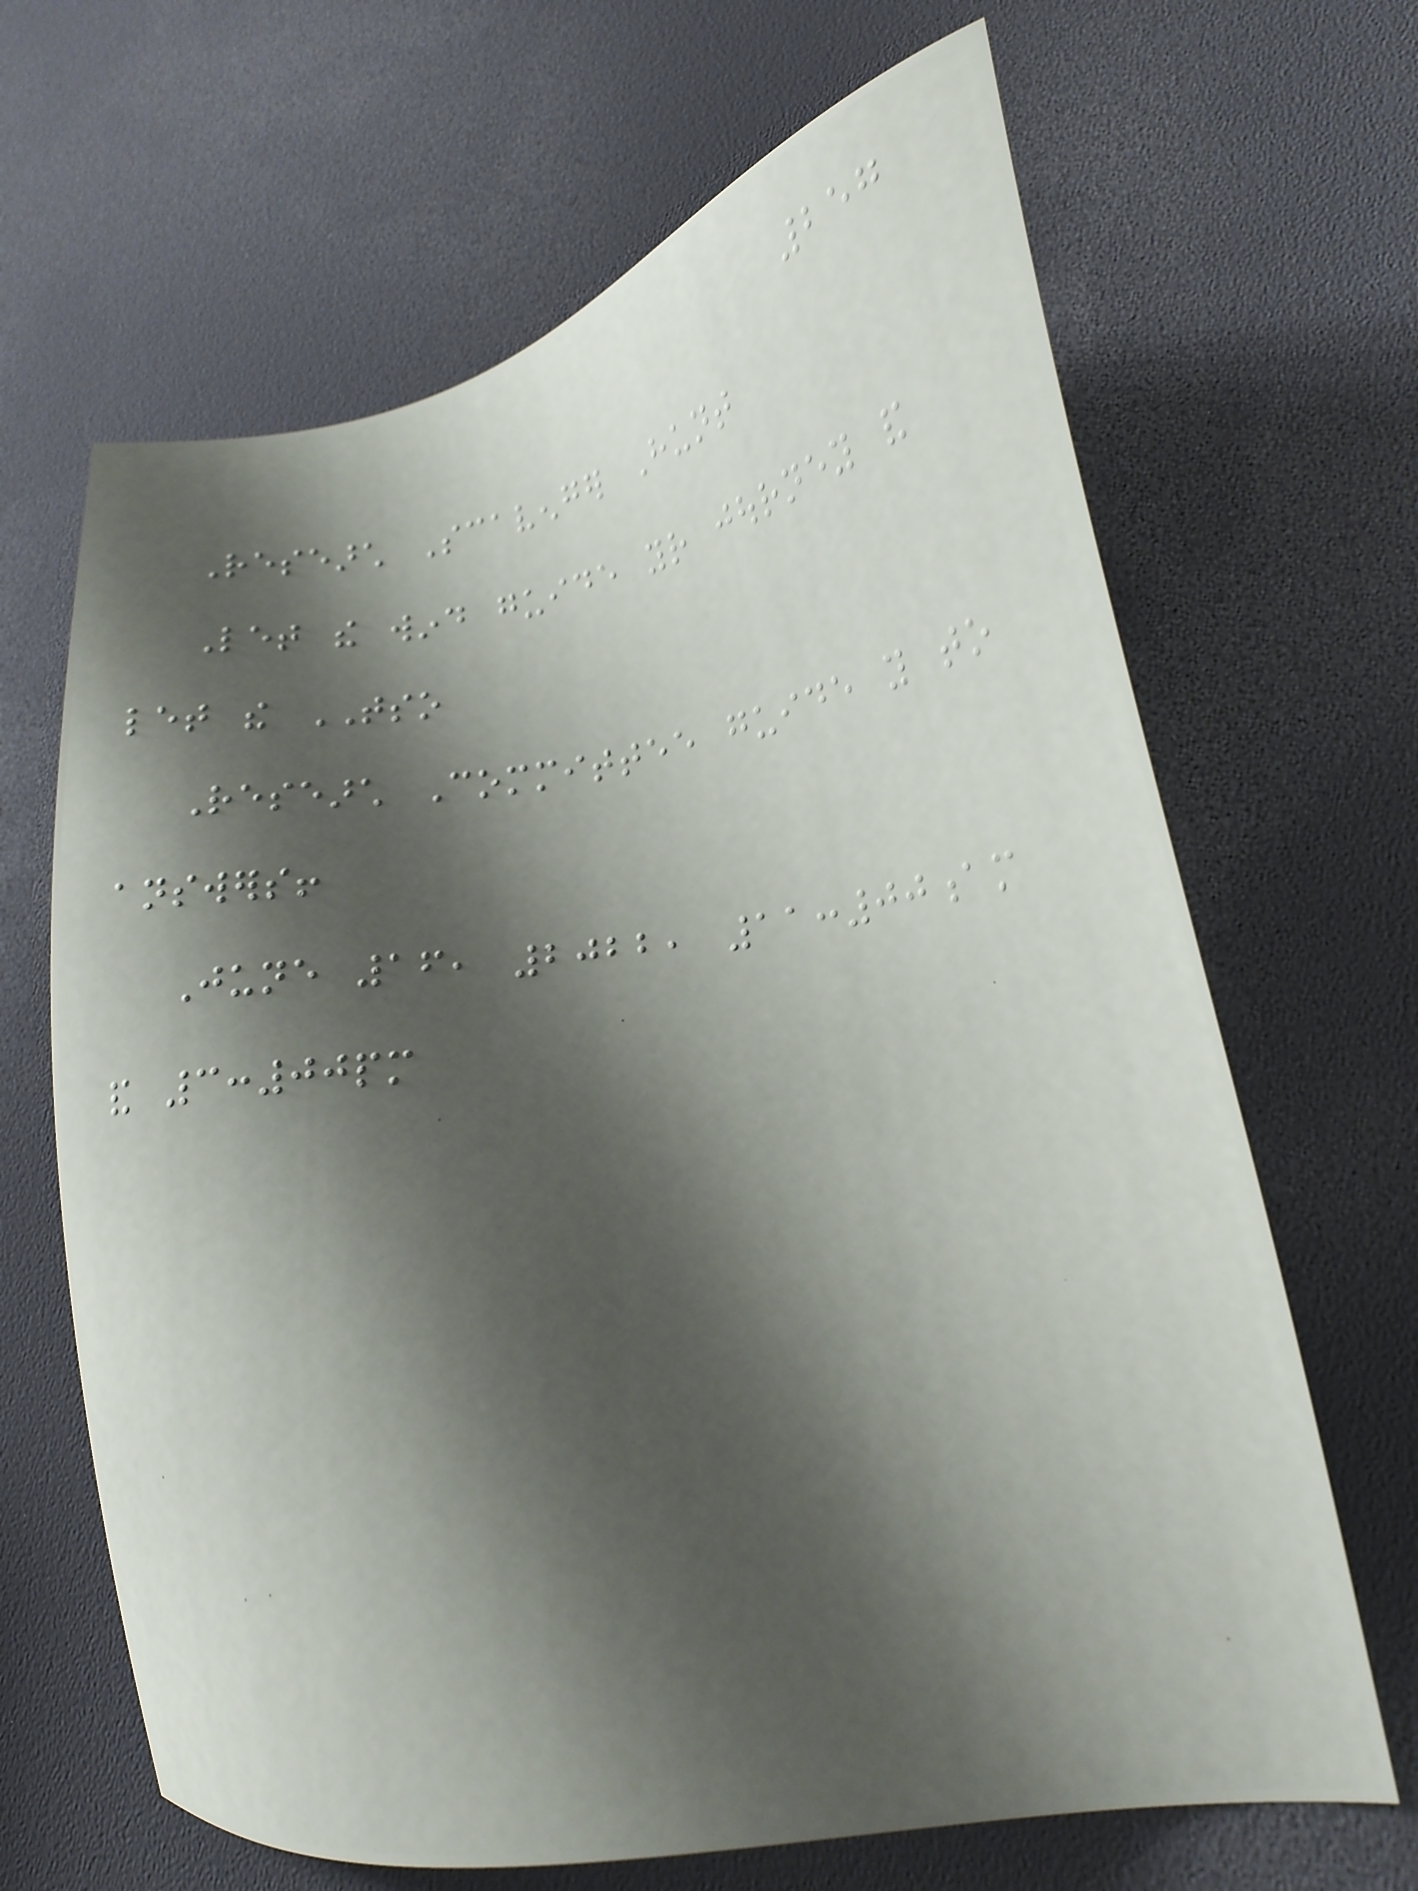257
Research Scavenger Hunt
Let the wind guide your journey and
let the TSO
Research Committee guide you to
answers!
June 16, 2022, 11:00am
and 3:00pm
